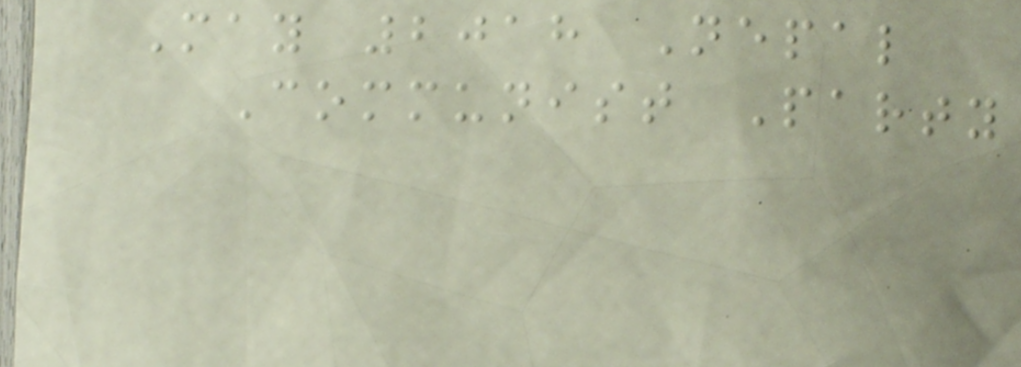May 2018 Nepal
Communist Party
